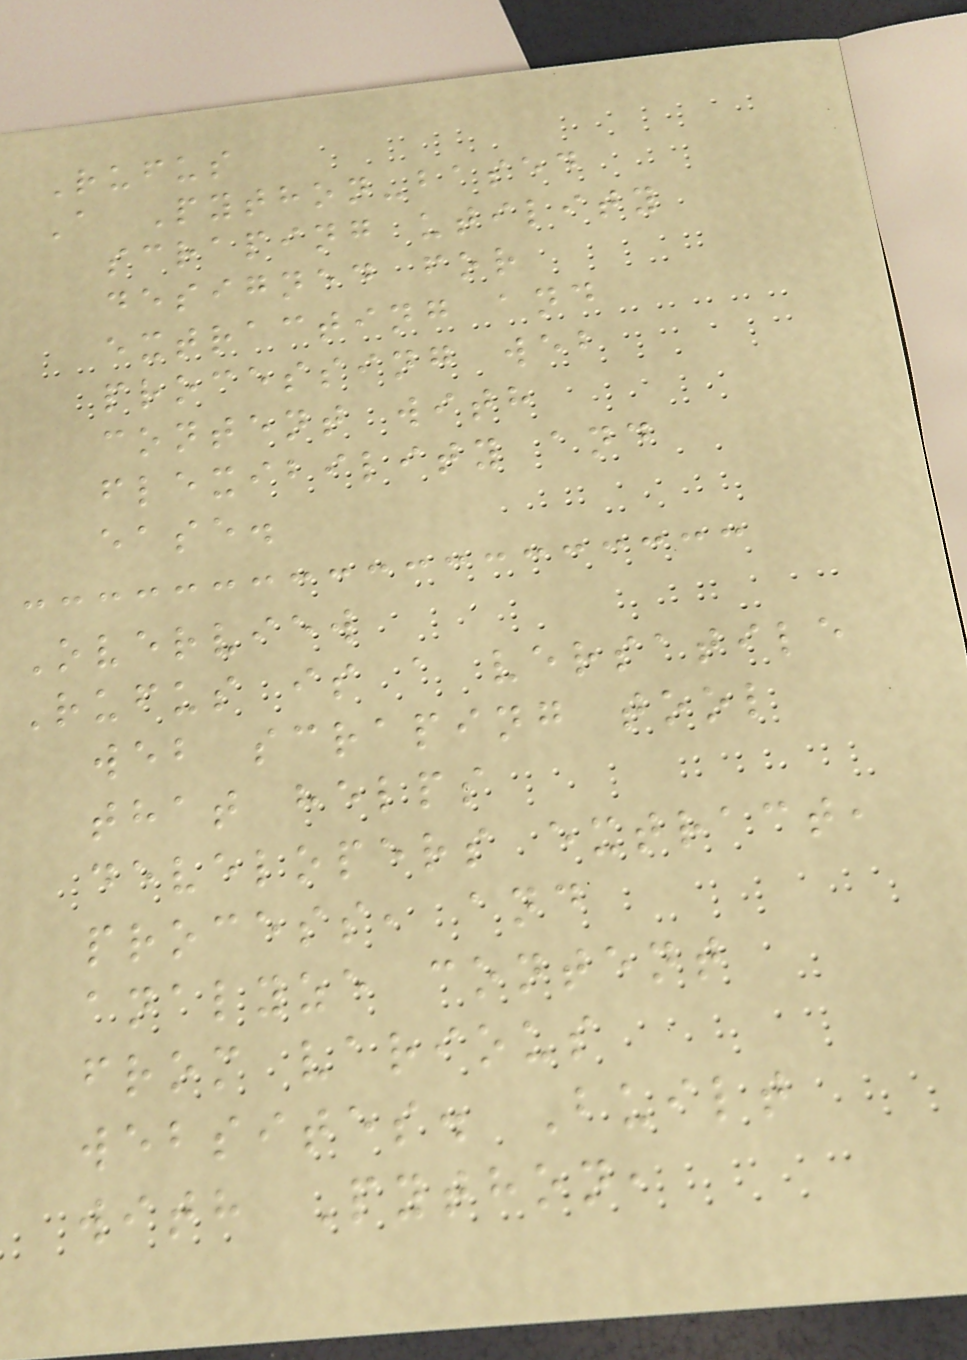Rufus
A Python-based
scraping utility
designed for
extracting and
processing web
content with
flexibility and
ease.
Overview
Rufus is a versatile
web scraping tool
that helps
developers extract,
process, and
analyze content
from various
websites. Built
with Python,
